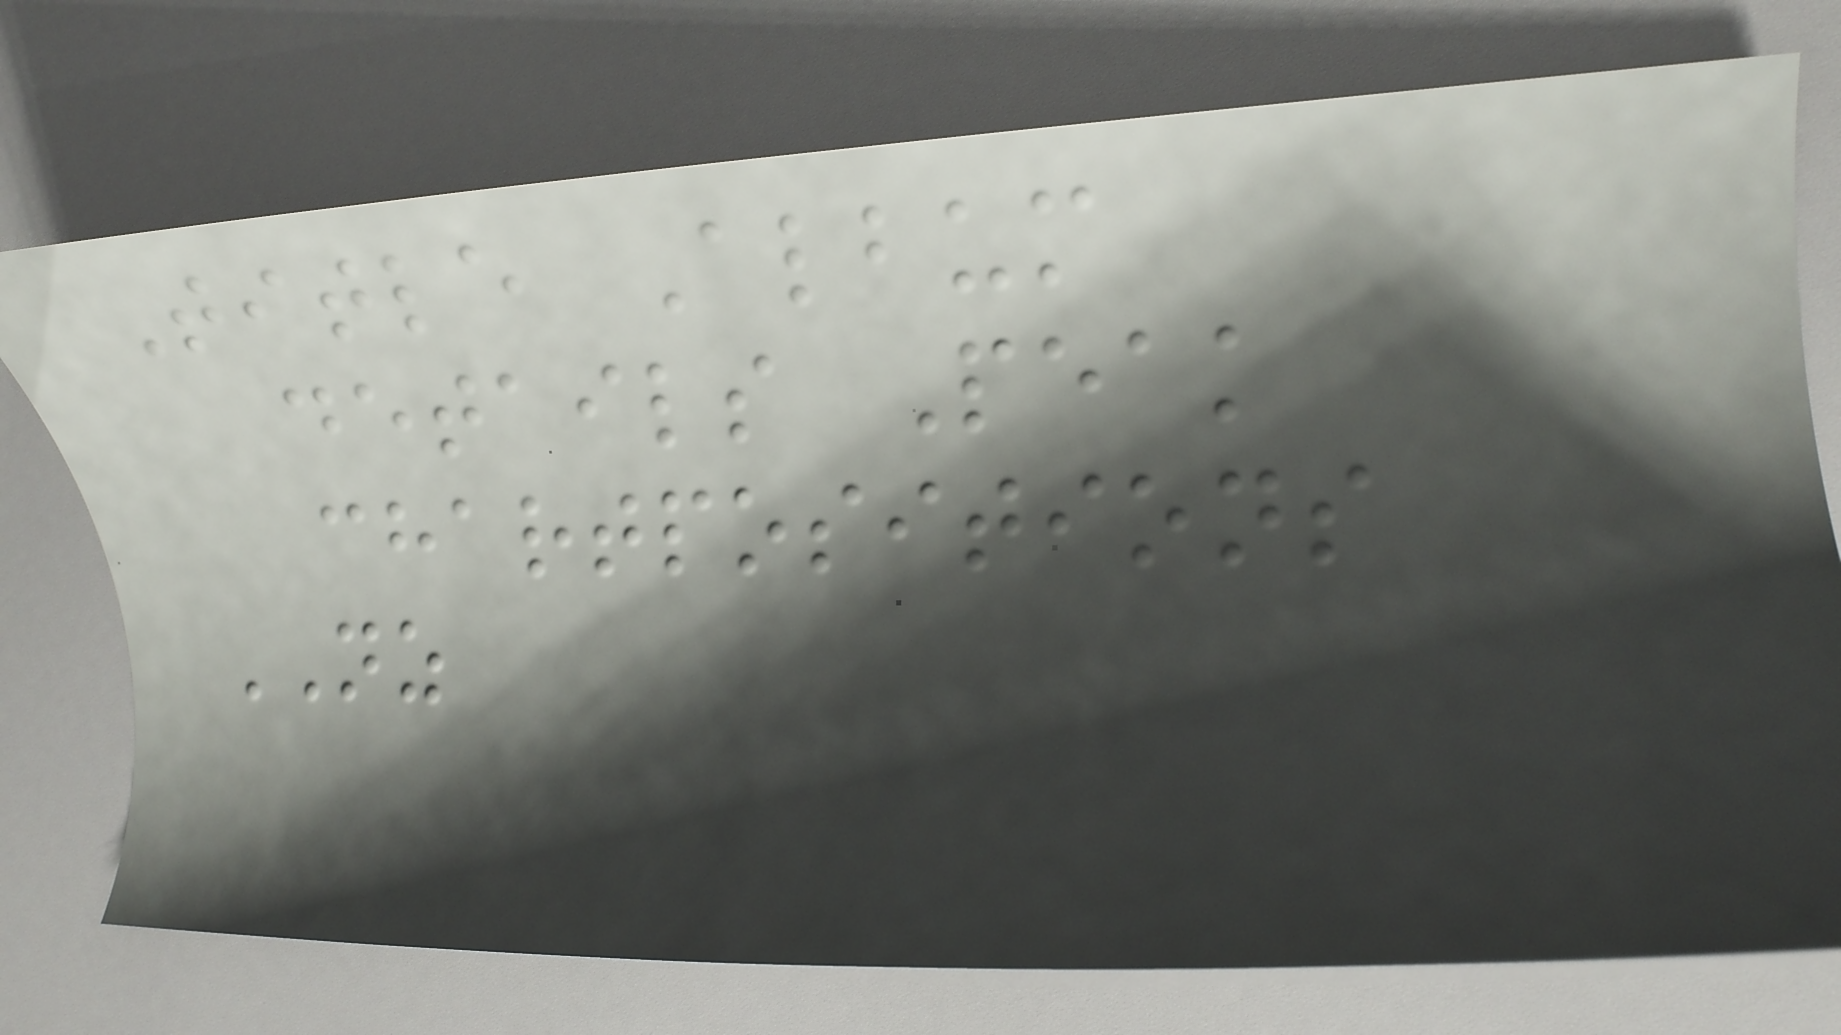Title Album
details Peak
chartpositions
NZ
